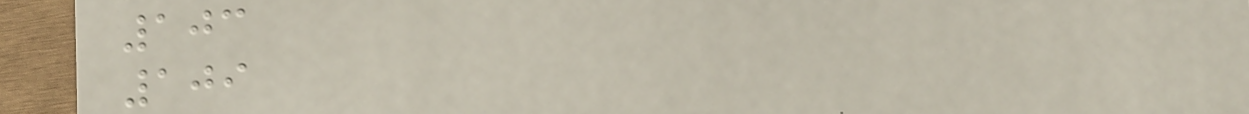103
109
